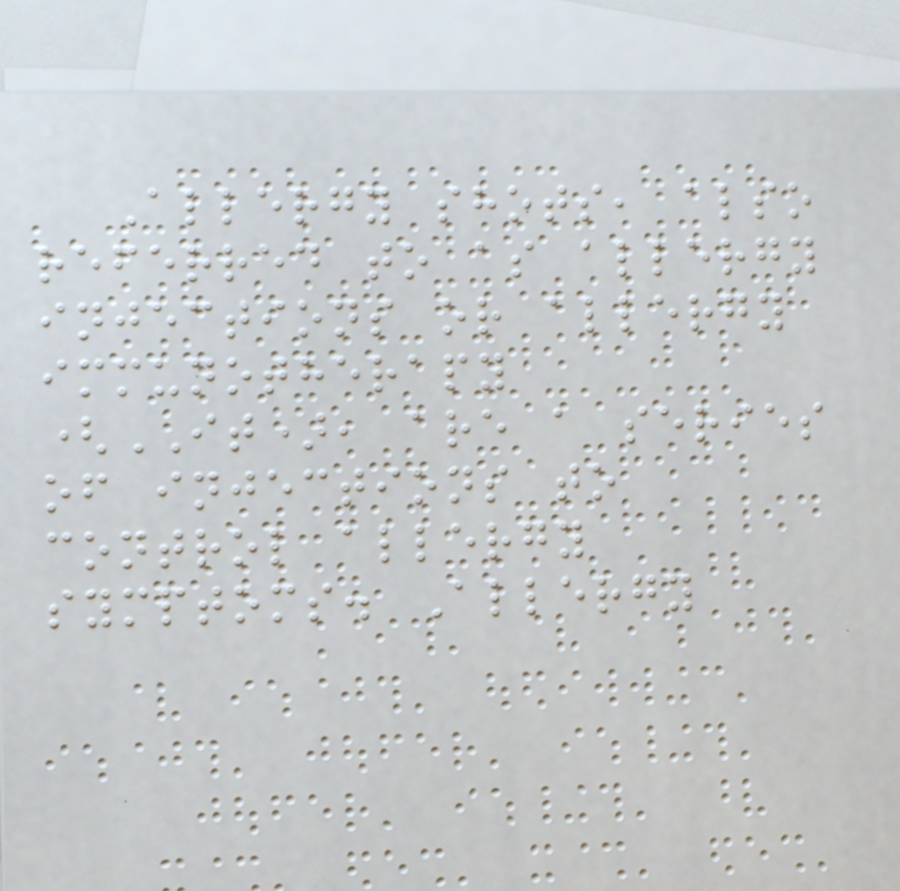Allergy shots, also
referred to as allergy
injections or allergy
immunotherapy
(IT), are a series
of injections to
control allergy
symptoms. Allergy
